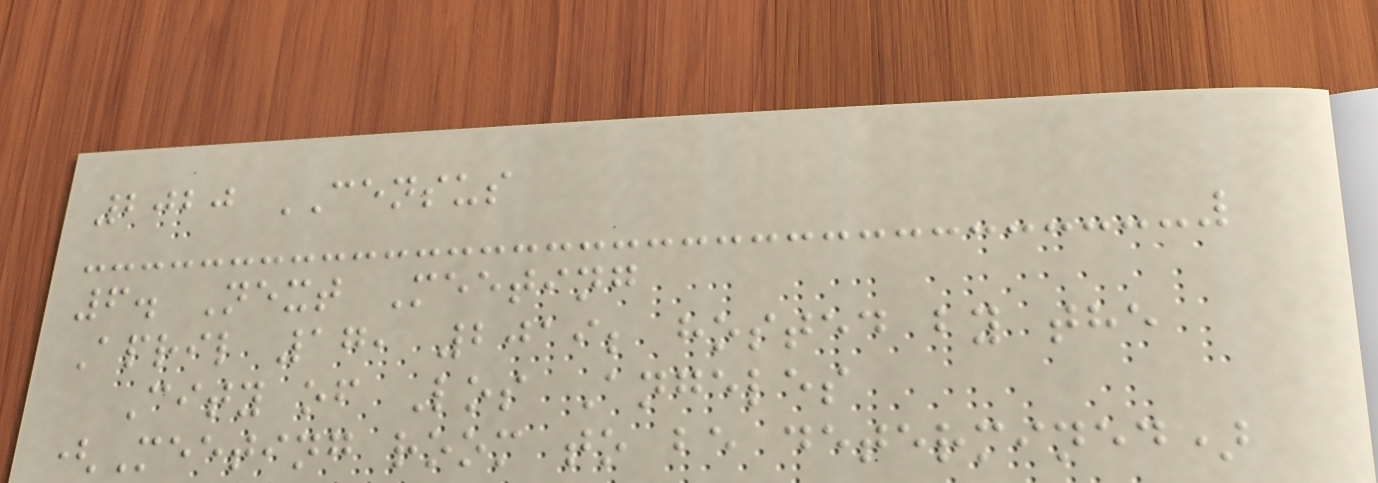2020 CENSUS
6. Next Meeting
April 17, 2019; hosted by the
City of Los Angeles
(Meeting room to be determined)
